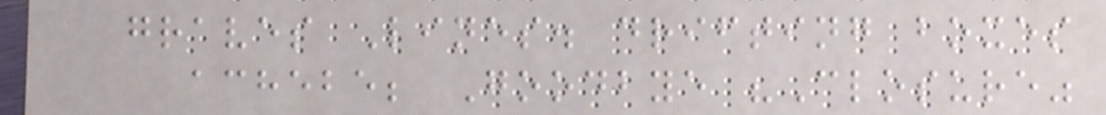graves Lines. drifting boxes
achebe; Goodbye "Closure"
